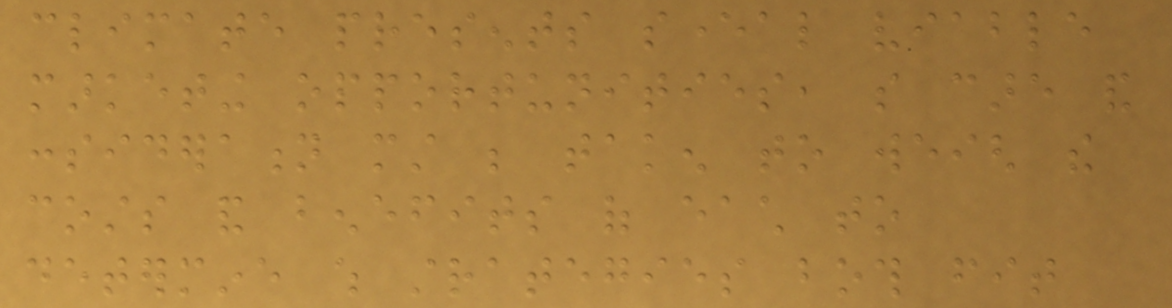climate presents several viable
marketing opportunities, so care and
consideration must be taken to weigh the
costs and benefits of each to
determine which strategies both fit
